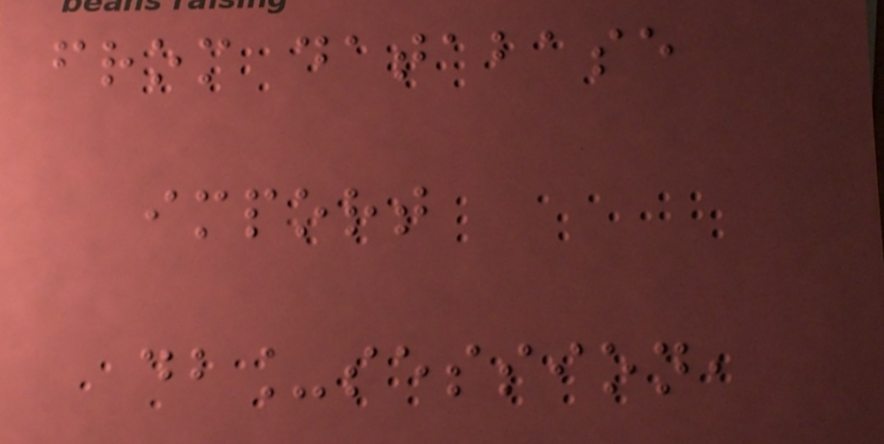from database
import
db_session,
